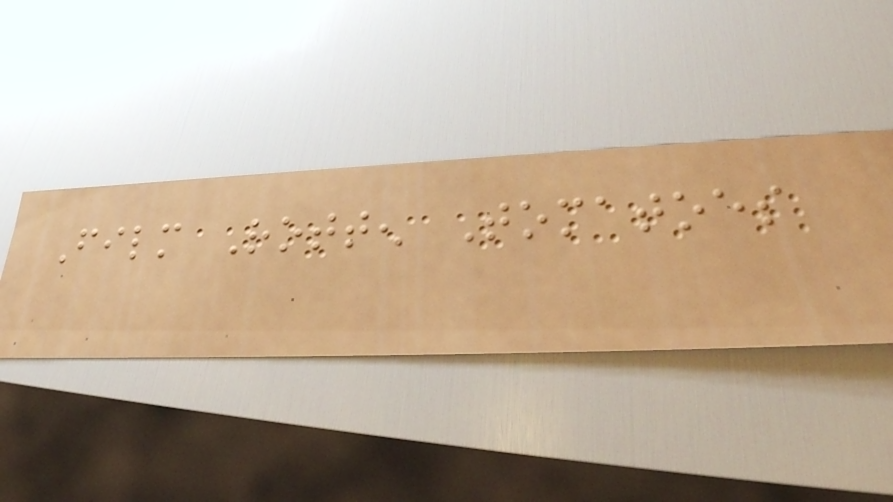Film Rotten Tomatoes
